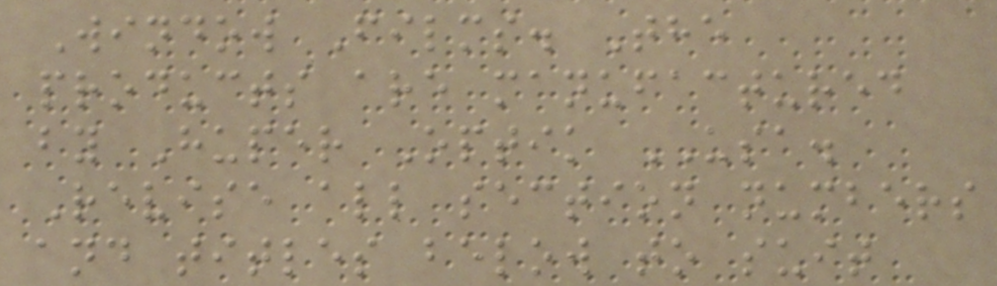Window Films. The
products are manufactured
by Huper Optik USA.
Revise all section numbers
and titles below to suit
